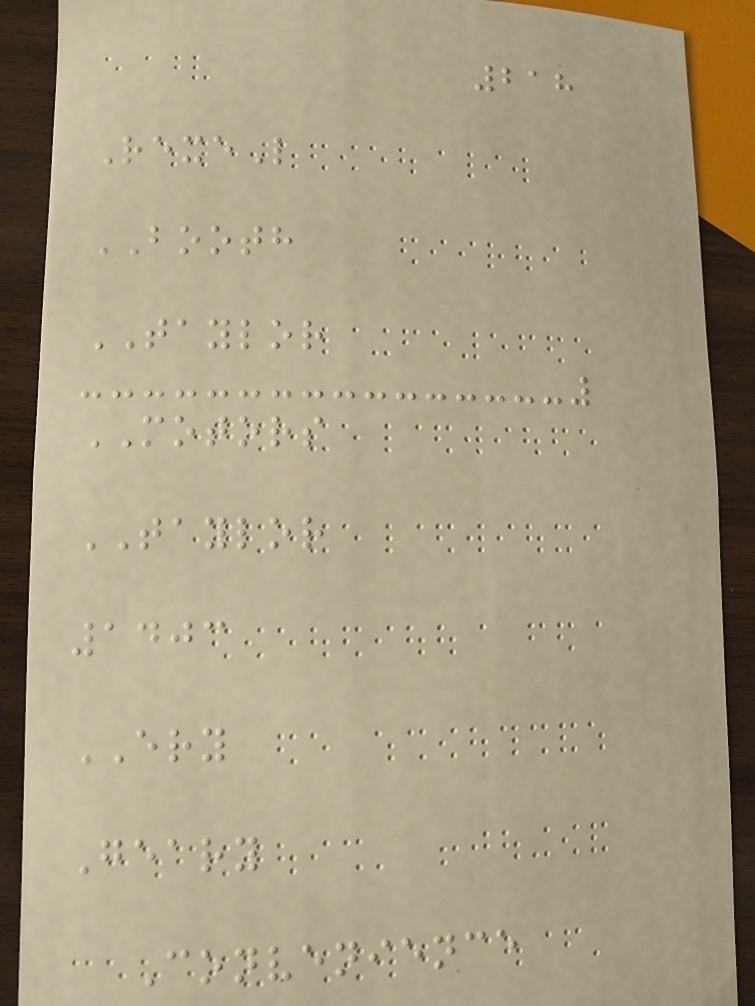218
RexeL
BOOTH
TAYLOR
MOTORS
TAYLOR
1403
ERY
Geary
Convenience
